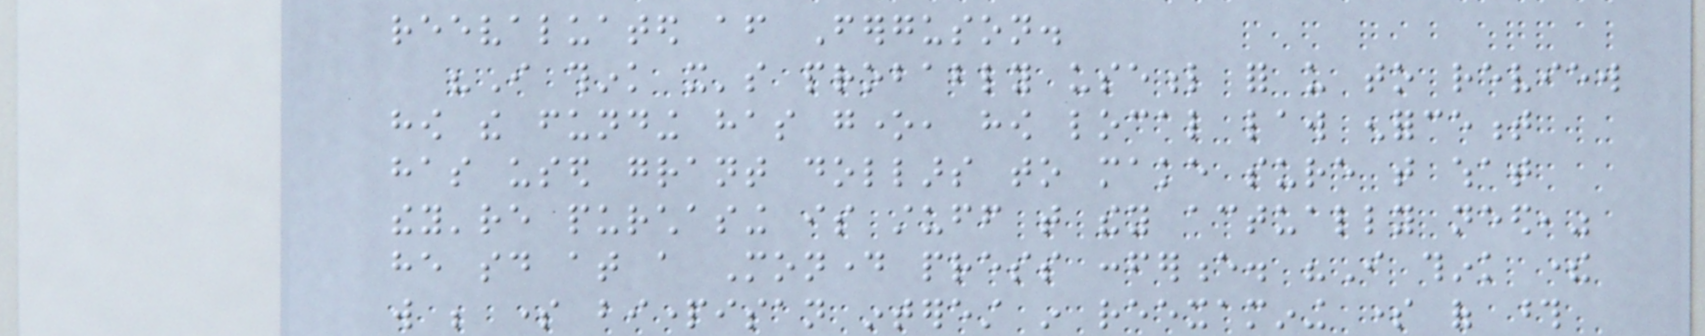reevaluated after Ferguson.
"I think it's probably useful for us to review
how the funding has gone, how local law enforcement
has used grant dollars to make sure that what
they're purchasing is stuff that they actually need,"
he said at a Monday press conference. "I think there
will be some bipartisan interest in reexamining some of those
